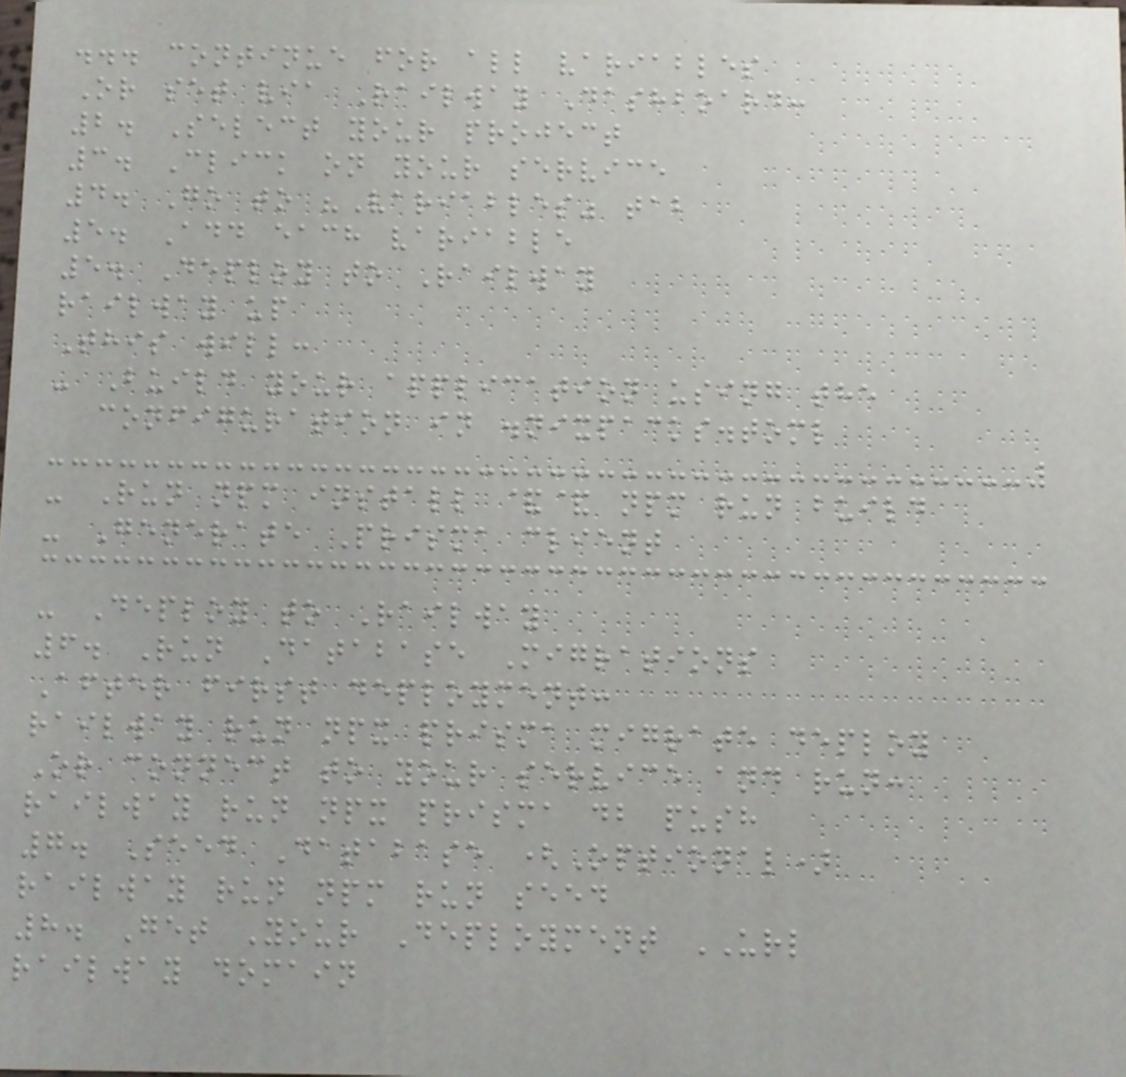... continue for all variables
Or set via Railway Dashboard:
2. Select your project
3. Click on your service
4. Go to "Variables" tab
5. Add each variable
5. Deploy to Railway
railway up
This will:
- Build your application using the
configuration in .nixpacks.toml
- Run npm install && npm run build
- Generate Prisma client
- Deploy to Railway
6. Run Database Migrations
After first deployment:
railway run npx prisma migrate deploy
Or connect to your service and run:
railway run npx prisma db push
7. Seed Database (Optional)
railway run npm run seed
8. Get Your Deployment URL
railway domain
